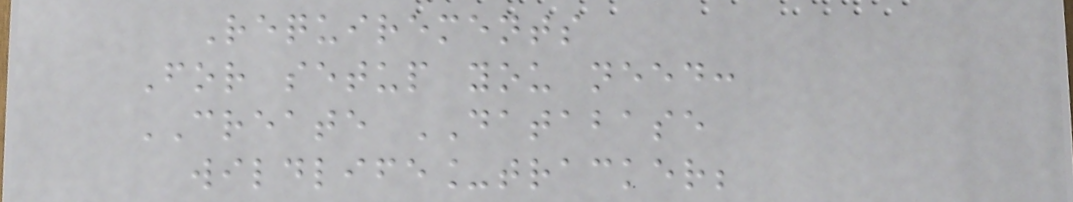Requirements
For setup you need:
CREATE DATABASE
wildlife_tracker;
